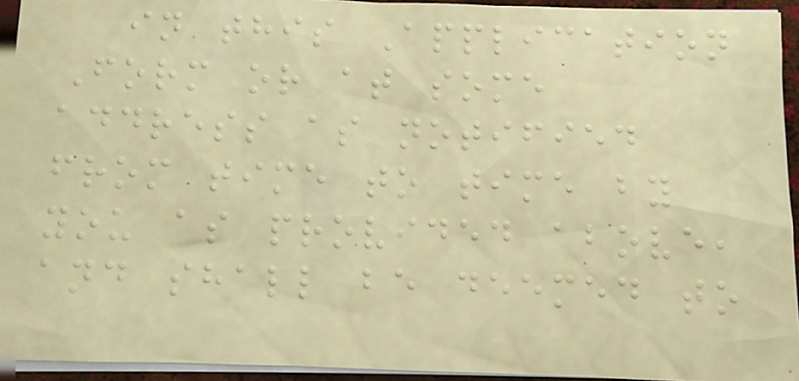in this Application
Form or at some
address as notified
from time to time by
you as provided above,
and shall be deemed to
